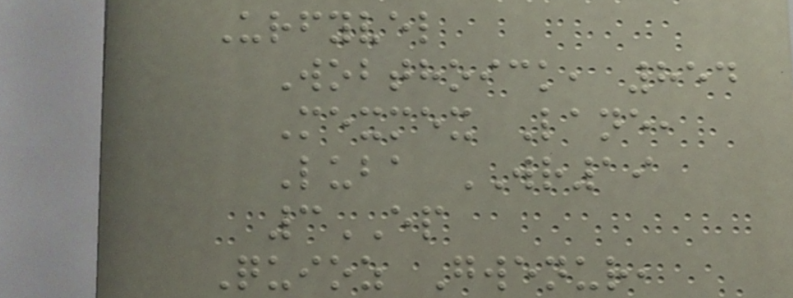Urfyvel
Wobthoick, 854
Mexmex Lane,
Luba WR19
3EP
Quioz Gwenur,
